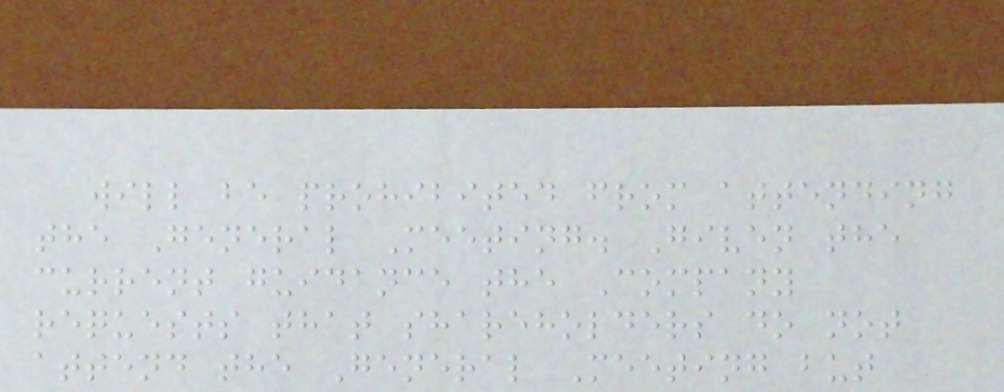will be prohibited from attending
the General Meeting. Given the
current guidance the Company
requests that shareholders do not
attend the General Meeting but
